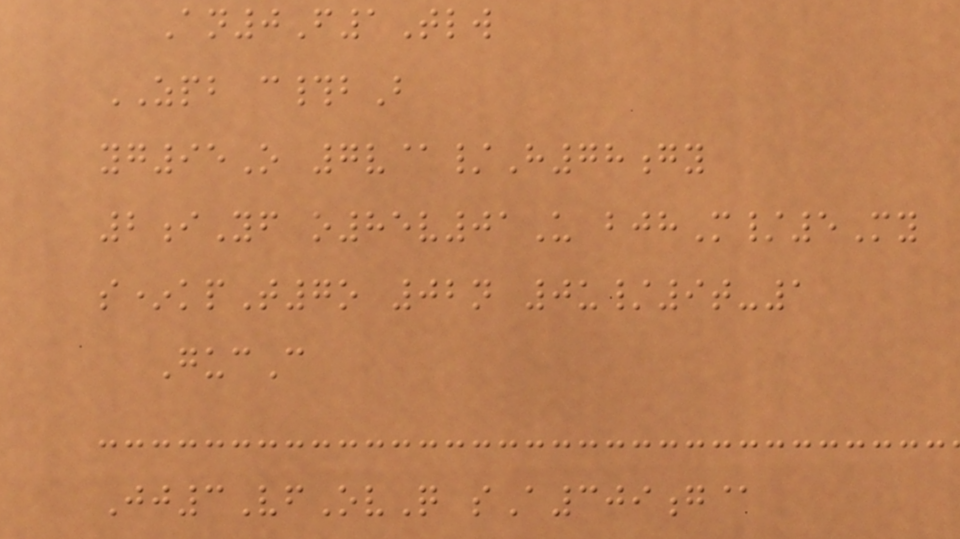An0F1Tlw
ZPB c#bB
yg95O 7v@/H78gy
2iYf o85v01U bjhM/5My
s*kpT7o 02n 0u/9t-1
GucC
Jj3VfOvQ sA309g@
